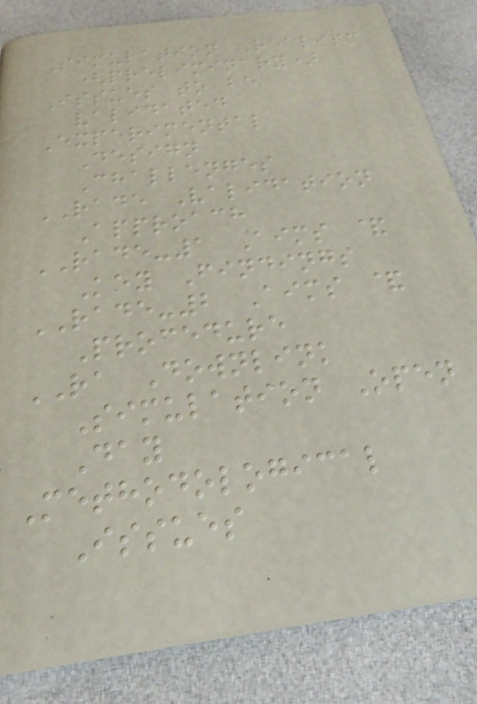Simulation Realism
(preliminary)
Issues to be
validated
Experimental
Design
Challenges
RADE Validation
Approach
RADE-1 Aims &
Key Findings
RADE-2 Aims &
Procedure
RA Downlink
Simulation Open
Day
Methodological
Issues
